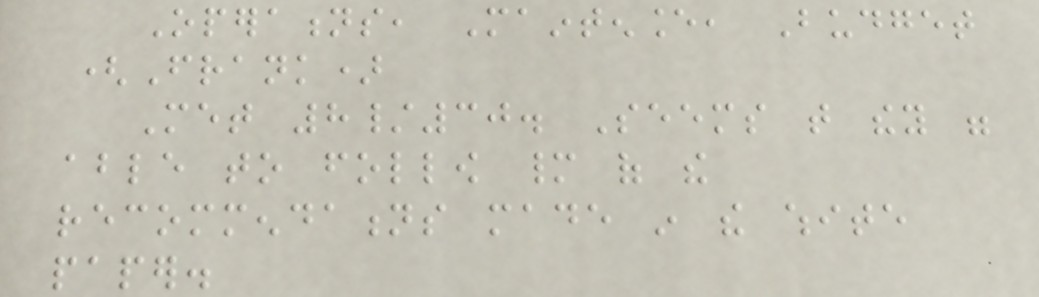Operations, Maintenance, Budget
(Frank)
Met 8/30. Seems that they were
able to follow many of the
recommendations made in the white
paper.
